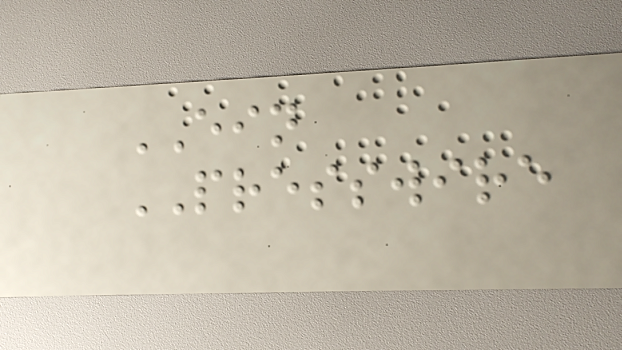EIN
PRESSWIRE
